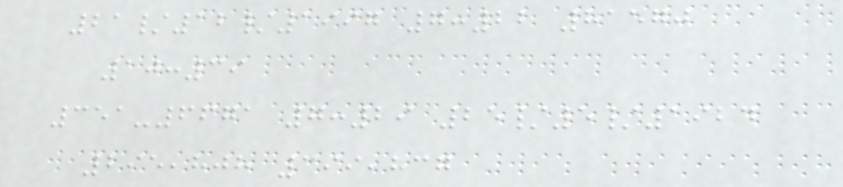21/12/1997 7:22 81570
10:39
351-6671 7:29 25/5/1924
295,808 399,837
